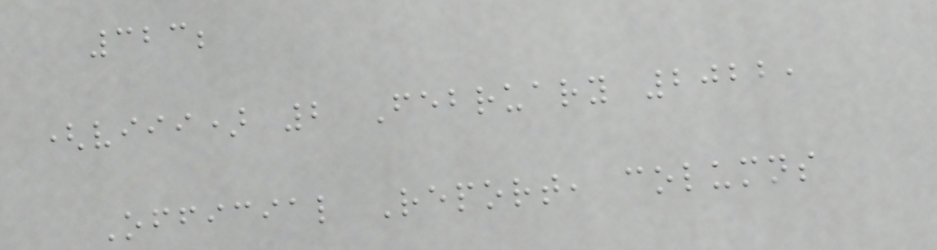323;
(viii) 2 February 2022,
Official Report, columns
